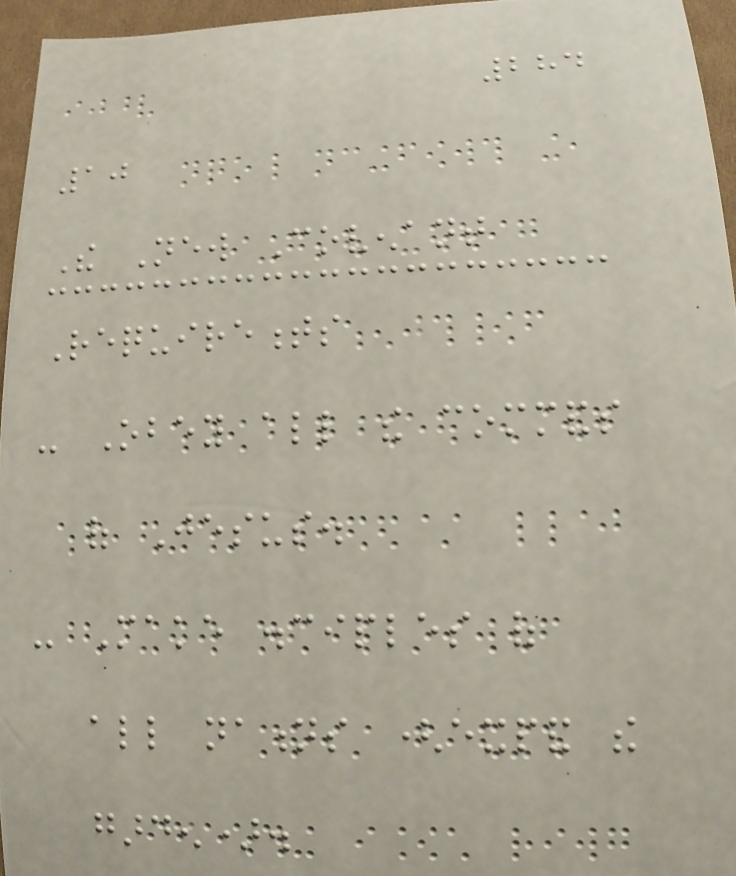284
10
The New Covenant
Requirements
- Obey all the commands
of Jesus.
- Make disciples of
all nations (expand the
garden).
